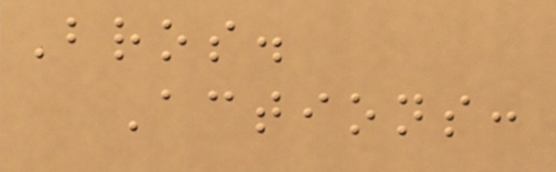Bros.
Actions:
